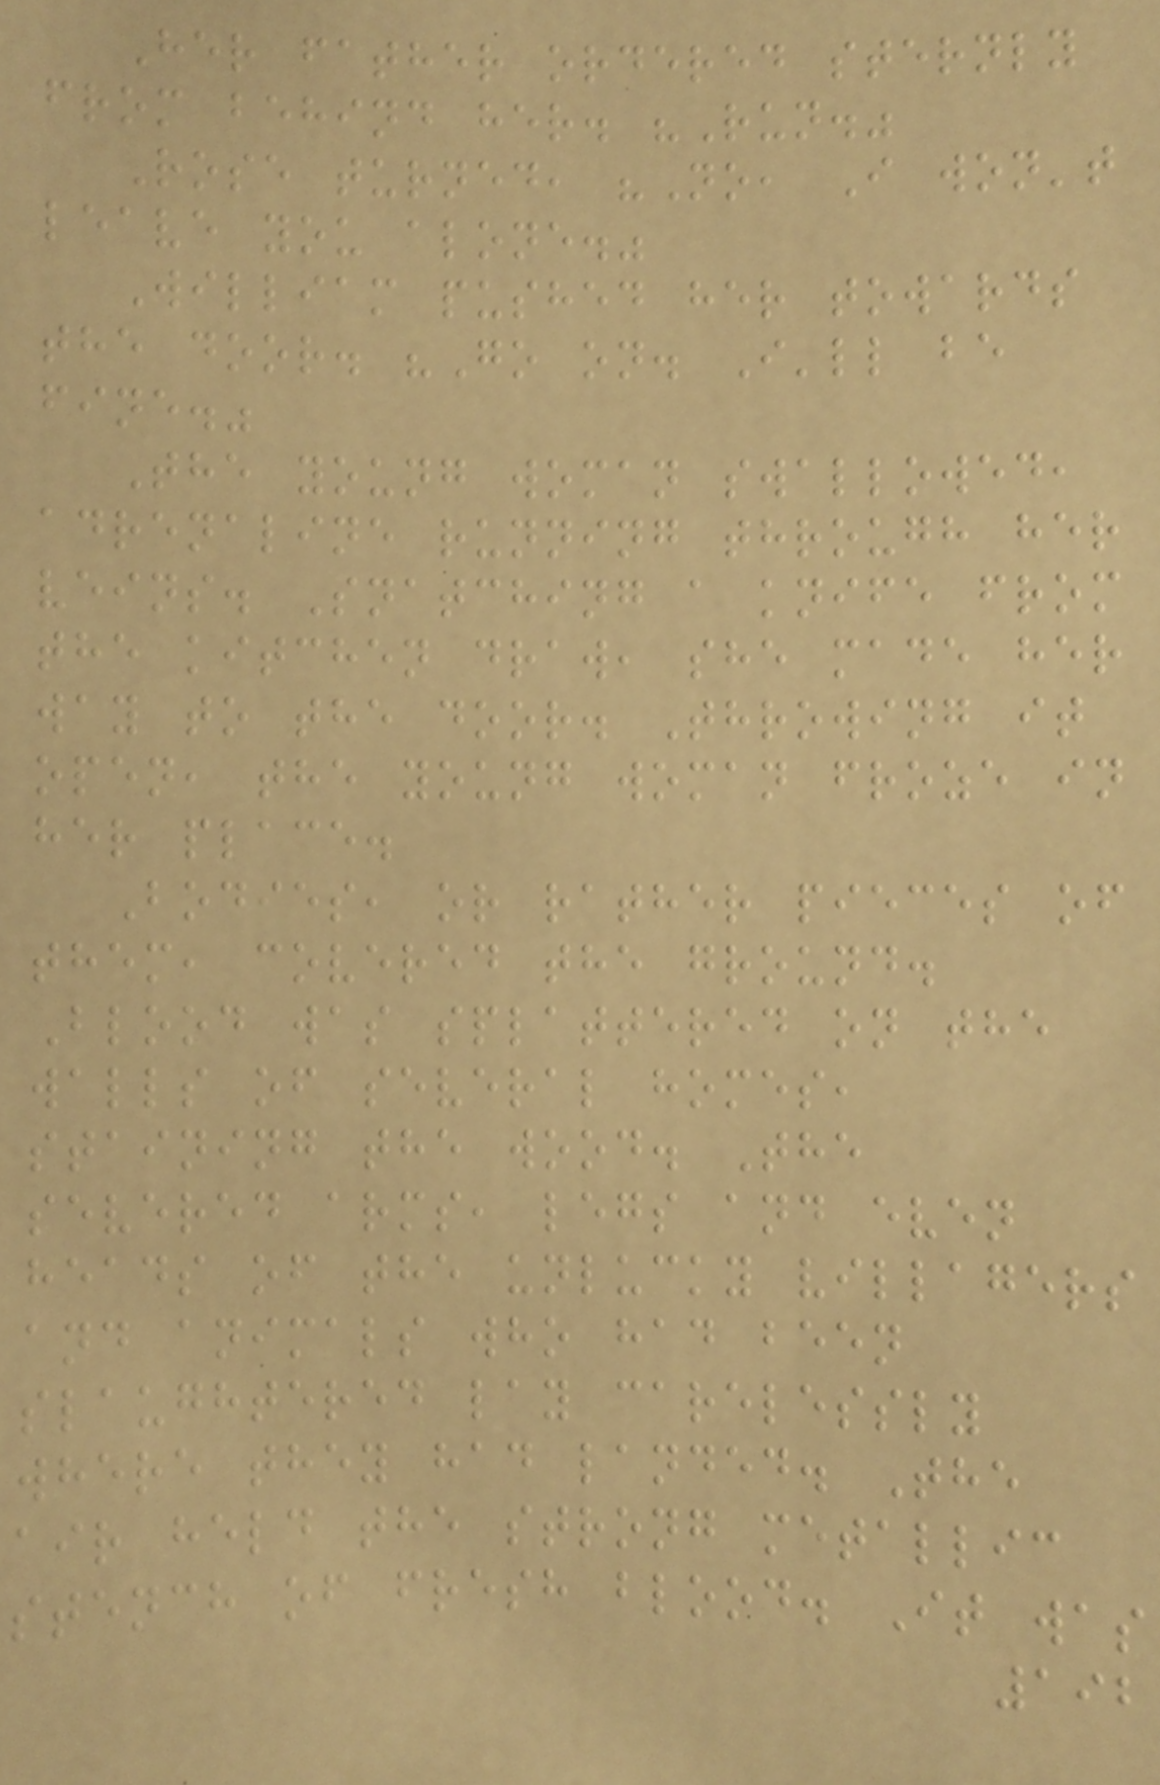Her father ordered sternly
from behind her. "Run."
Rose turned, "No, I won't
leave you alone."
William pushed her towards
the door. "Go on. I'll be
fine."
The young woman swallowed,
adrenaline running through her
veins. Snatching a knife from
the kitchen draw, she made her
way to the door. Throwing it
open, the young woman froze in
her place.
Bodies, or rather pieces of
them, covered the ground.
Blood was splattered on the
walls of several homes,
staining the wood. The
severed arms, legs and even
heads of the unlucky villagers
and animals who had been
slaughtered lay carelessly
where they had landed. The
air held the strong metallic
stench of fresh blood. It was
192
